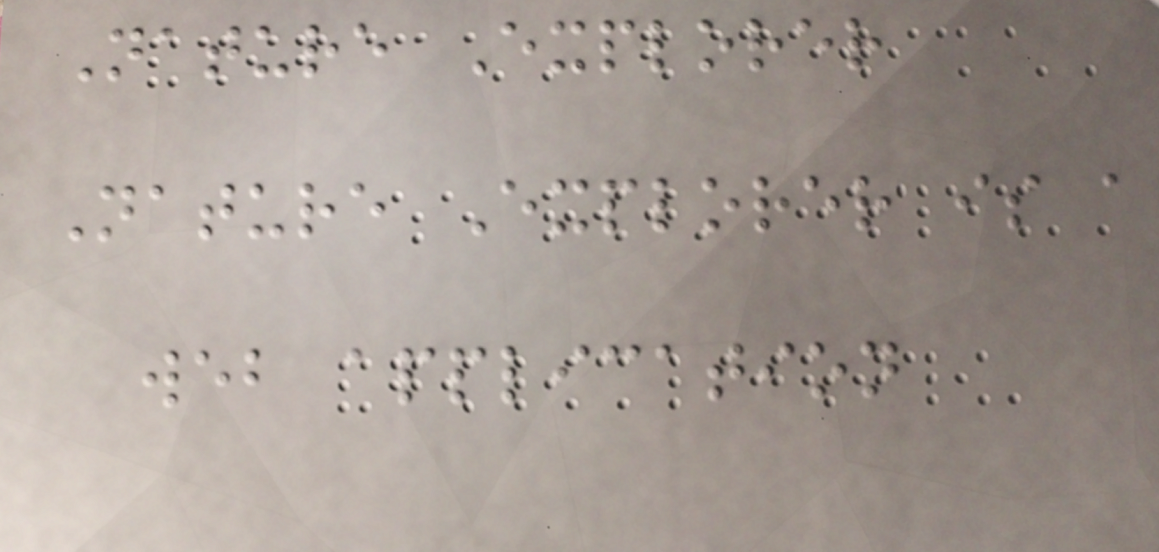Nature Explorer
Nature Explorer is a
web application
